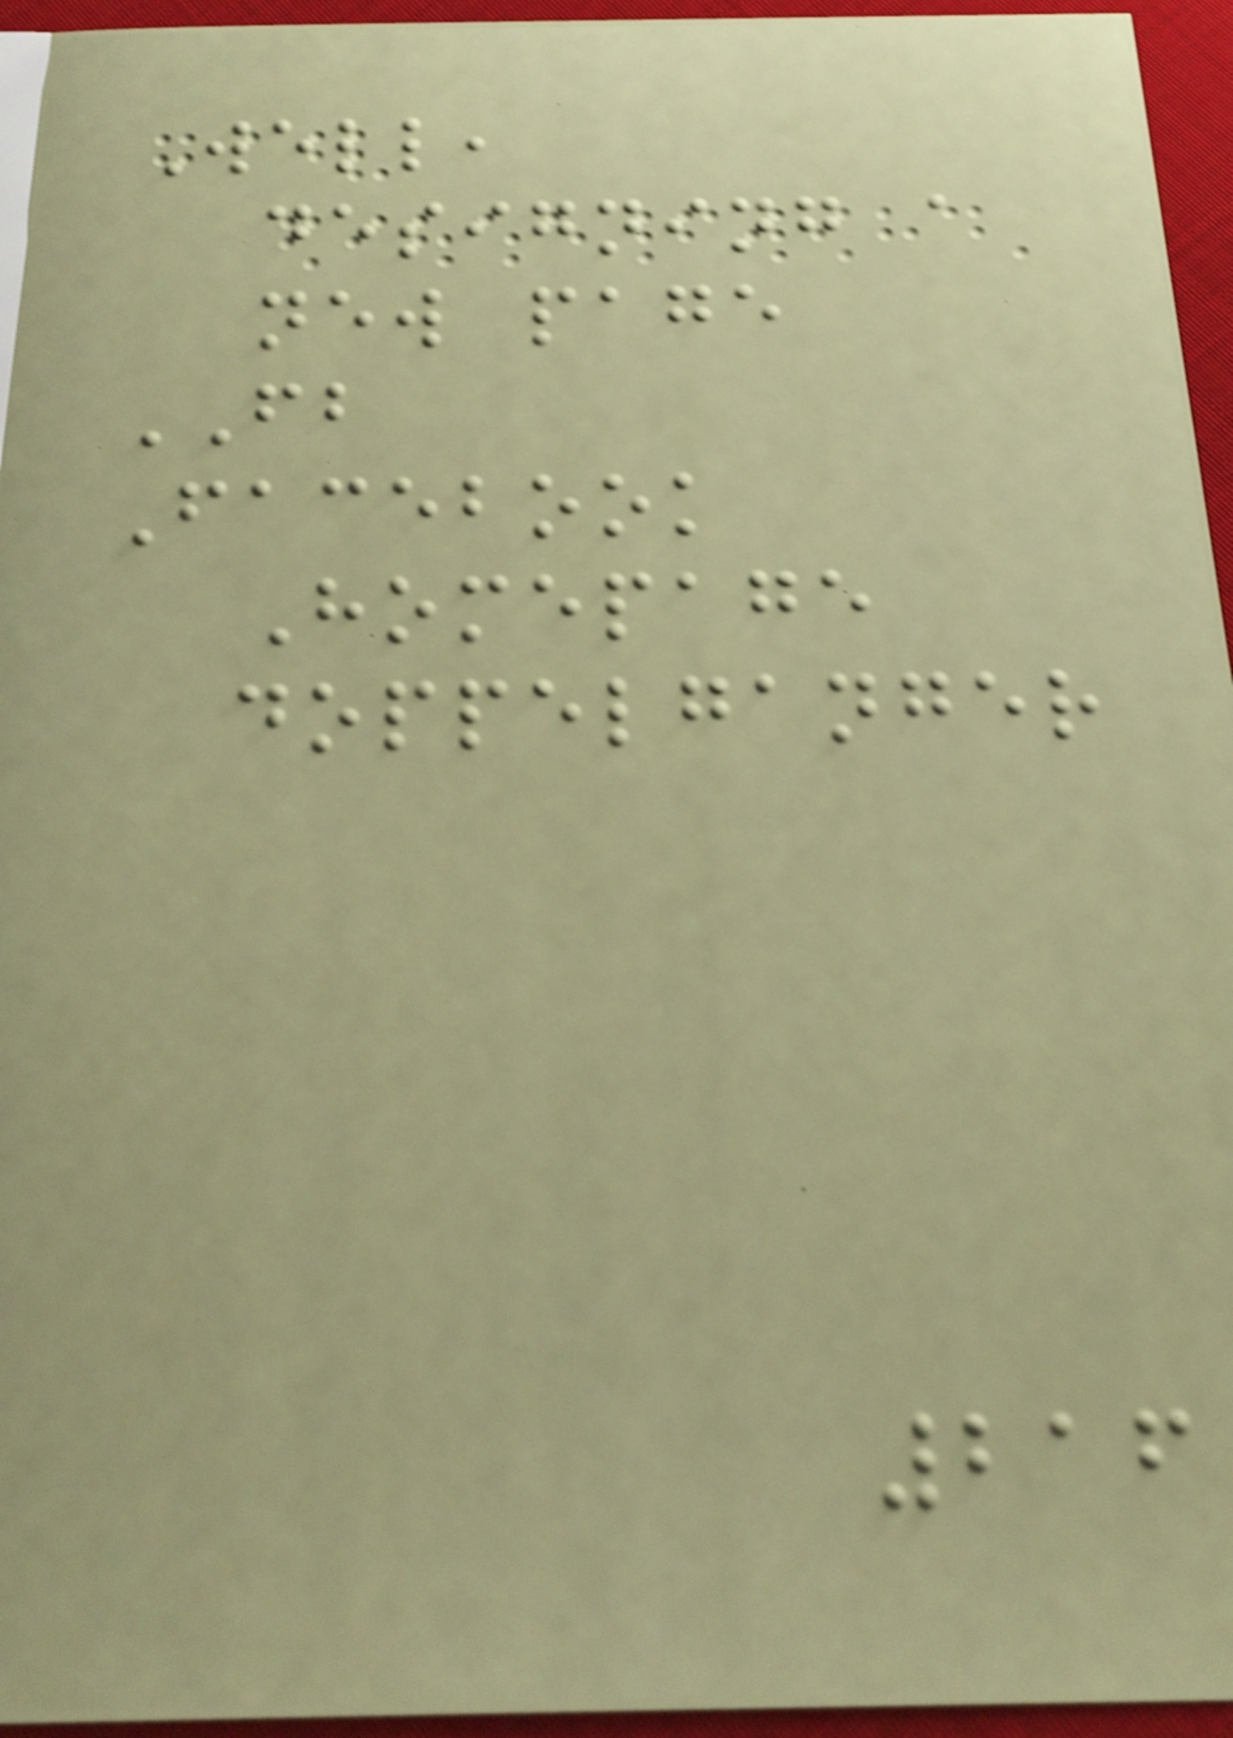Well,
designing a
new page
FB
Facebook
Homepage
doppelganger
216
